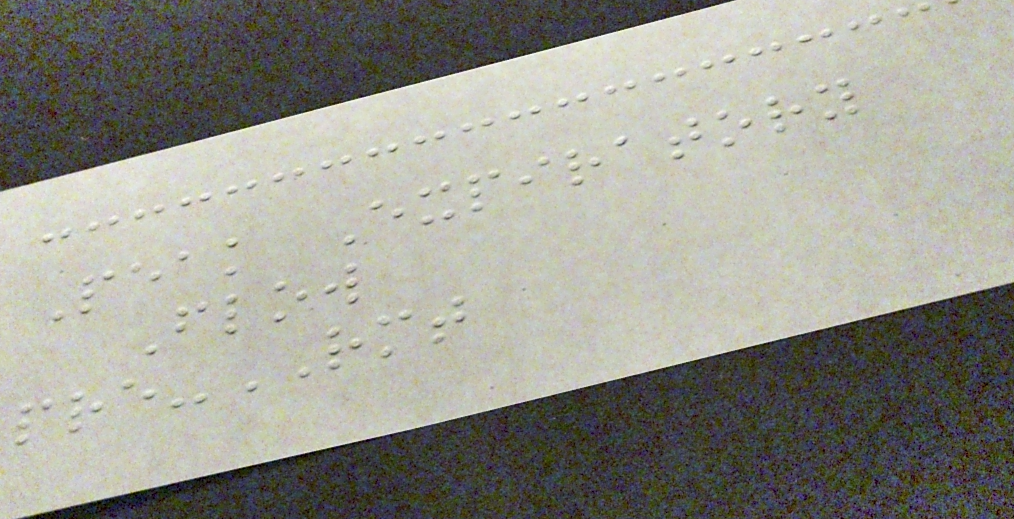Peak Expiratory
Flow
pre-RMT
